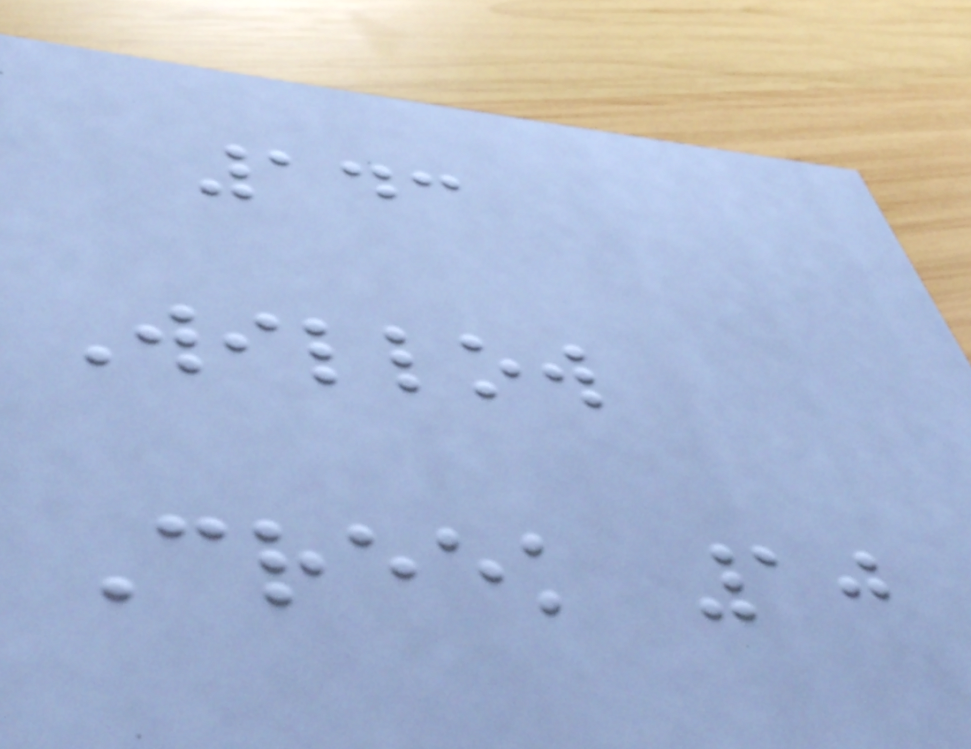143
Willow
Creek 10
